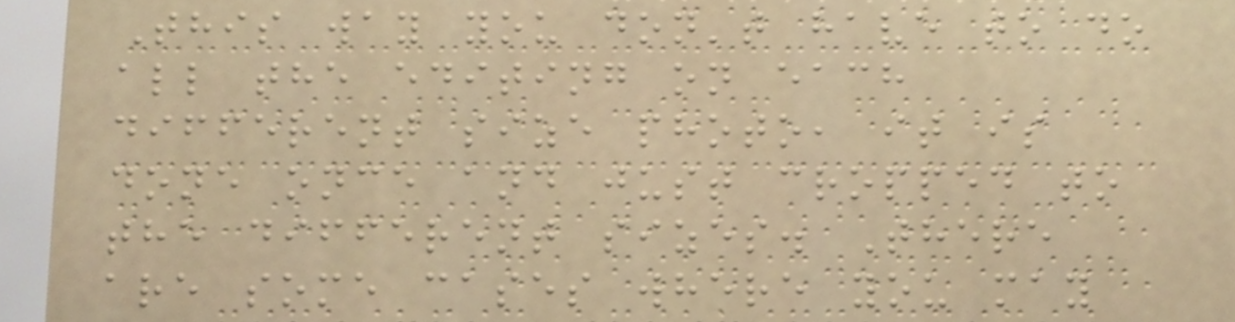This way you don't have to do
all the editing on each
different size photo, it is
done once and just cropped to
the different sizes. There
are some cases where you may
